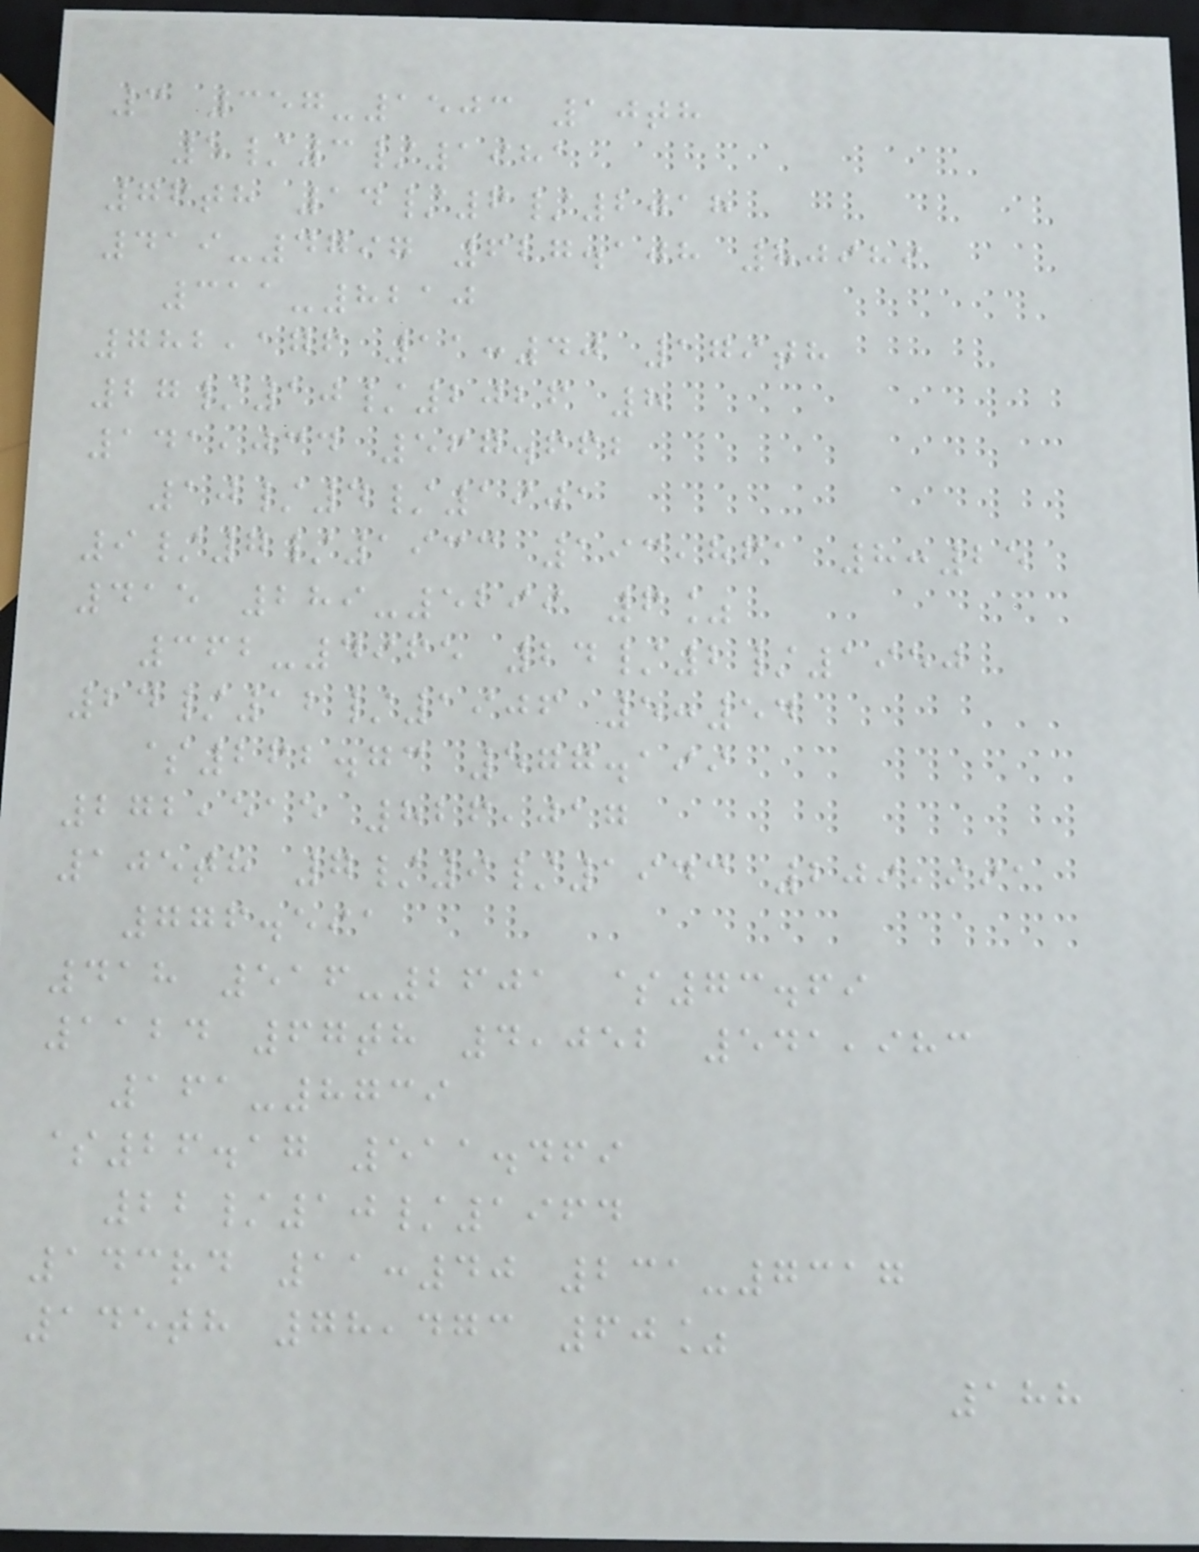3 357-1503 10th
5/3/1981
76th 14/6/2018
419-4797 627.108 80989
311-8210
782,176 11:40 179th
27/10/2026 8
141,034 567.662
10/4/1901
9/7/1933 193,861 8:25
415 289-5299 6%
362-4965 24/2/1950
24/12/1906 5:54
$262.73 577.199
272,515 826,017
105th 7/9/1943 209,991
776.591
418 516-2601 $73.69
1124 67th 4,052 541,983
161-8739
$26.17 511.469
22/10/1964
143rd 11:40 231-7317
145th 78,473 60%
188
